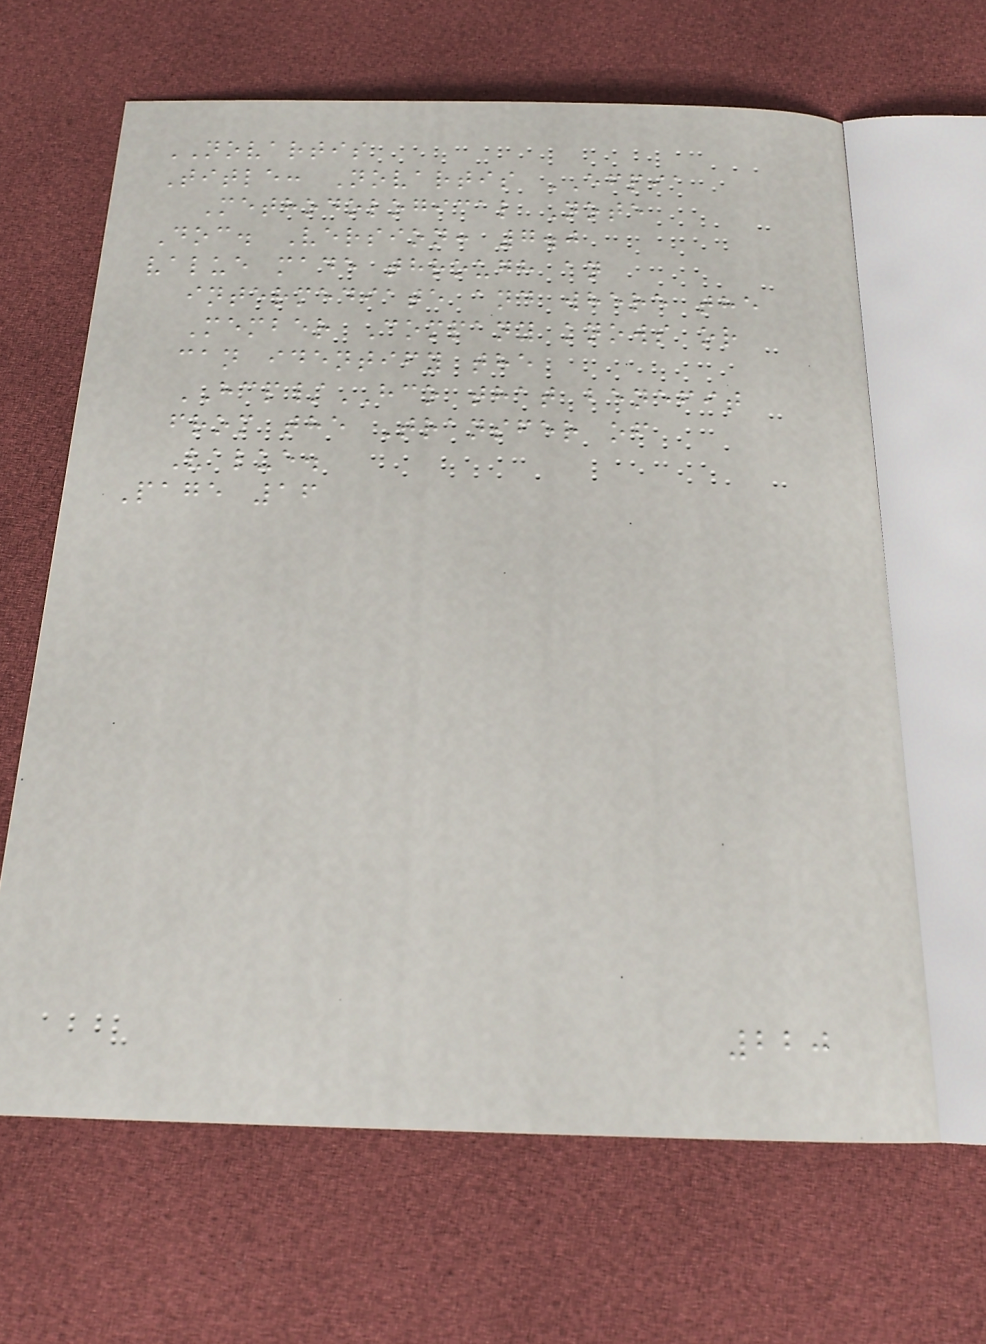NOVARTIS
Title: Novartis EFPIA
Methodological Note
Doc. Version: 7.0
value made through an
intermediate and where the
Member Company knows or
can identify the
HCP/HCO that benefit
from the Transfer of
Value.
Page 16
220
